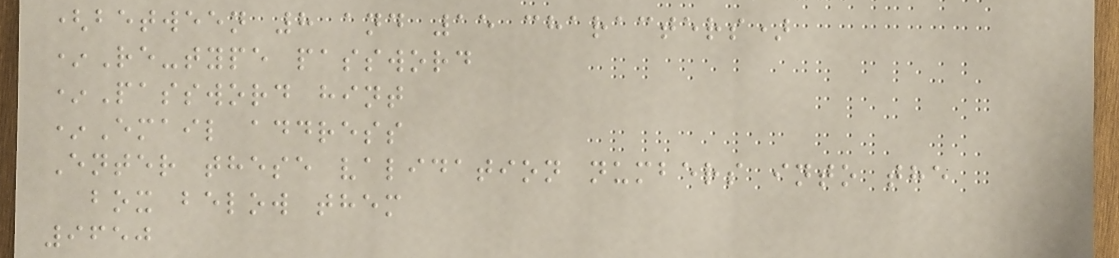(between 8 and 15 characters)
*Re-type password
*Password hint
*Email address
Enter these validation numbers into the
box below them
9650
